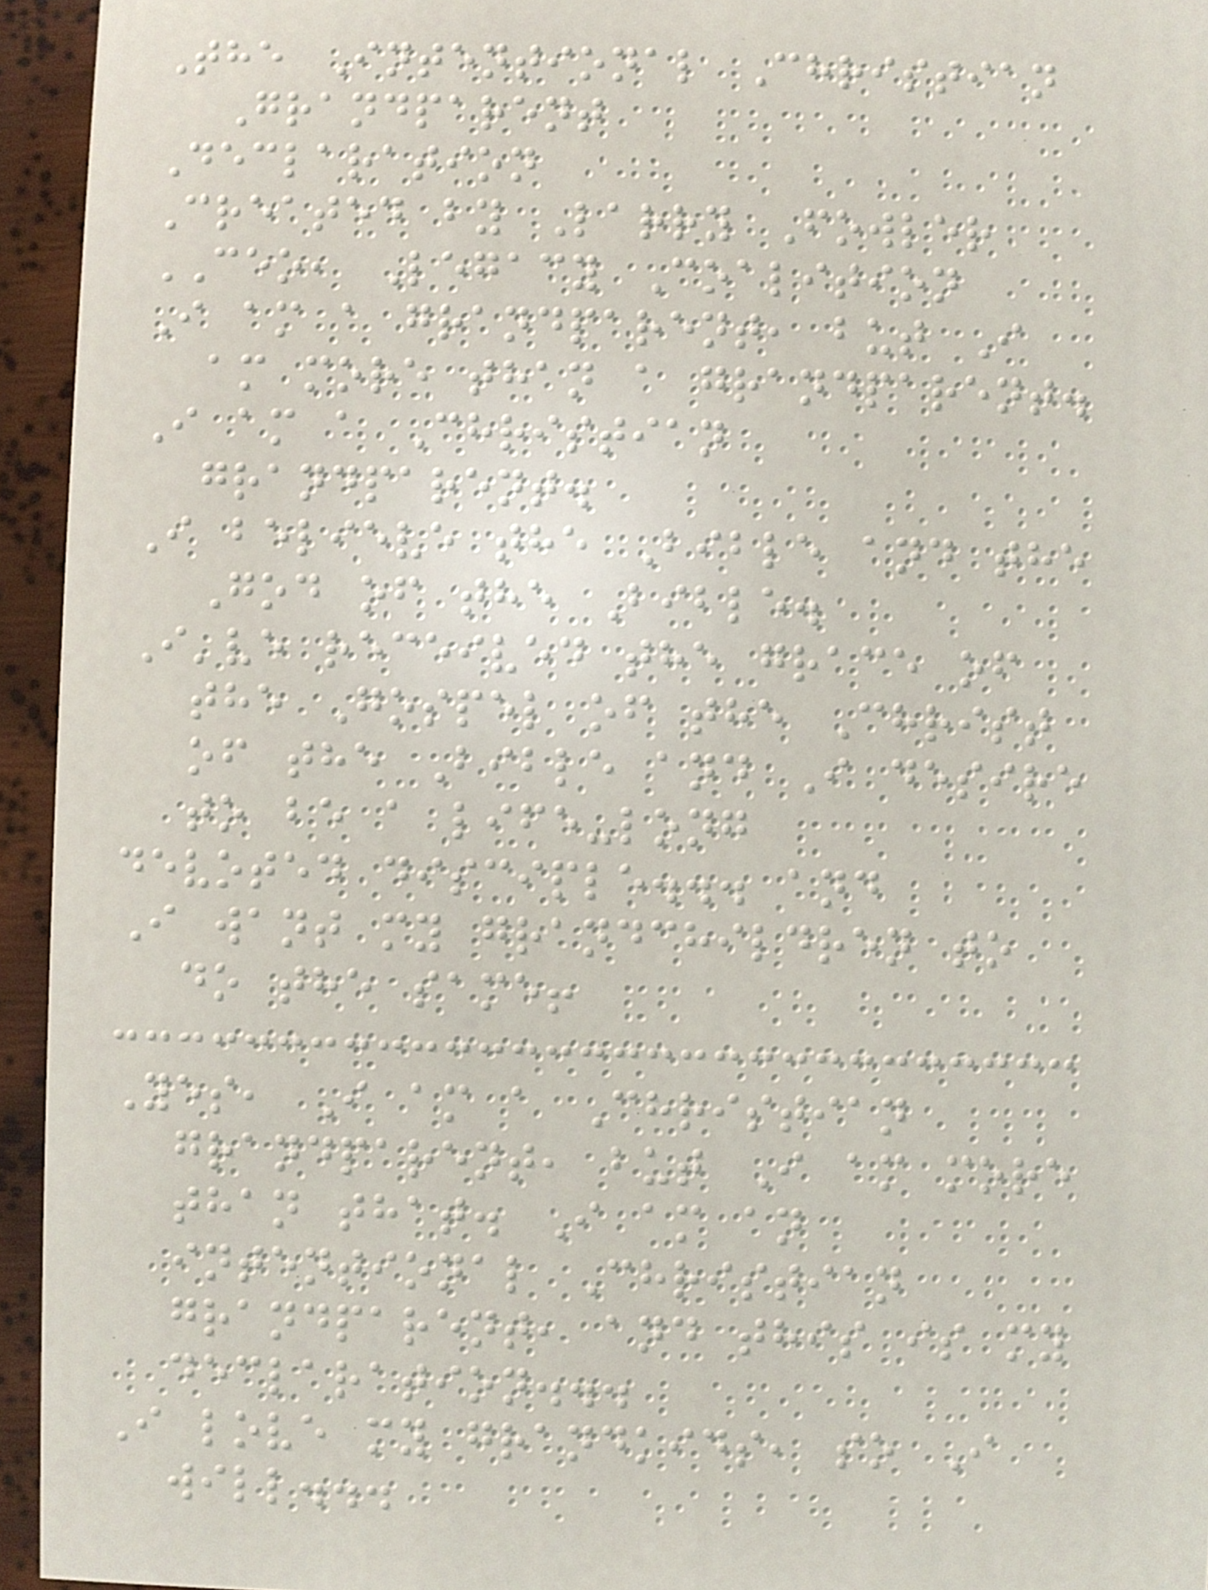The Intentional Christian
Grandparent
Declaration
Created by Larry Fowler
CEO, Legacy Coalition
I am a grandparent, but I
am more than a grandparent.
I am a Christian
grandparent.
I believe the Bible and the
God of the Bible.
I've received the grace of
the Gospel of the Christ
of the Bible and I desire
to be a life-long
devoted disciple... and
I want my grandchildren to
do the same!
Yes, I am a Christian
grandparent, but I am more
than that. I am an
intentional Christian
grandparent, and this is my
declaration...
I love my grandkids, so I
will...
